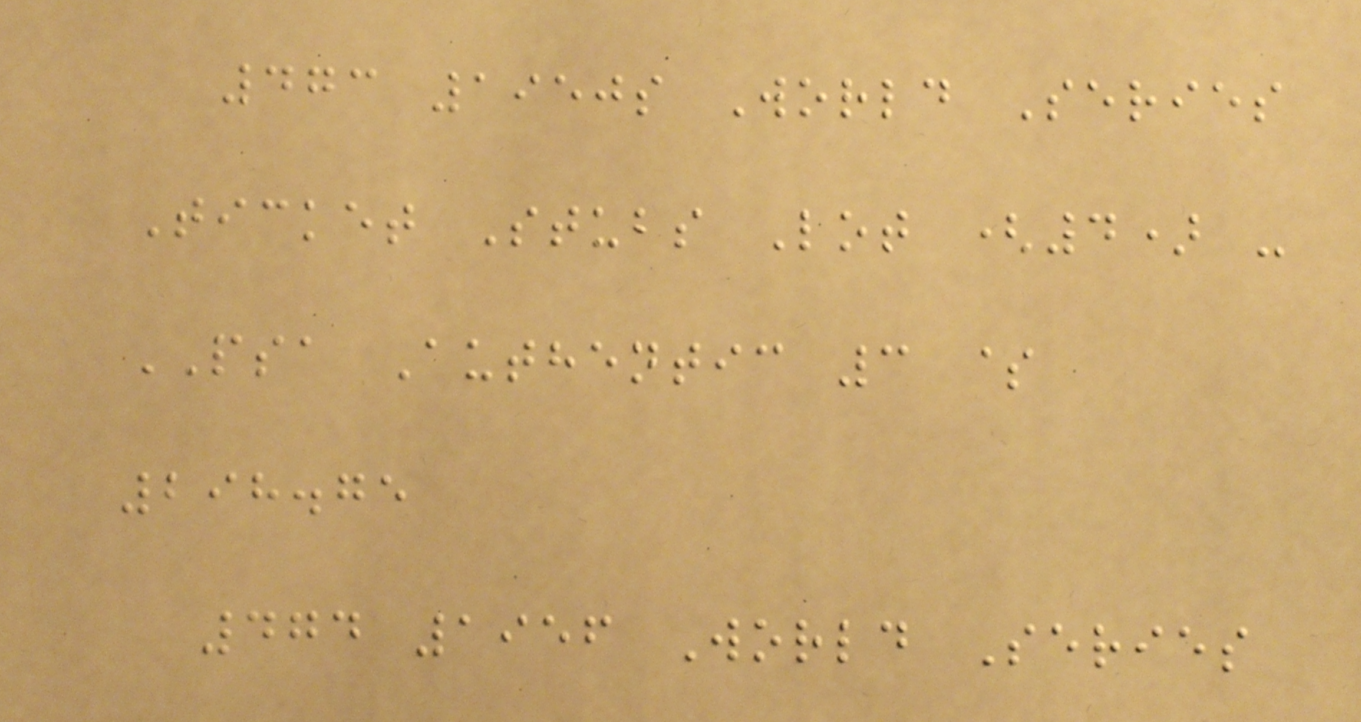473 1950s World Series
Ticket Stubs Lot (4) -
PSA Authentic 3 $
298.75
474 1956 World Series
